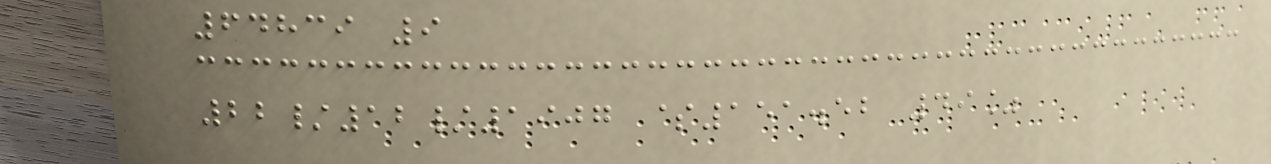64839 9
22/12/1907 $151.52 49%
